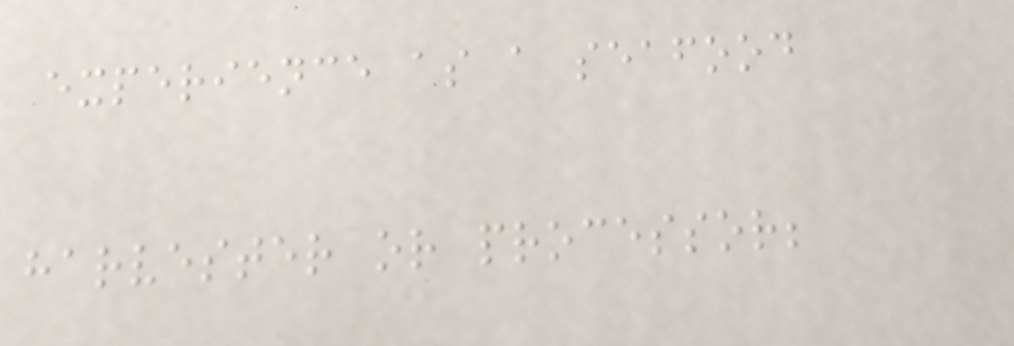experience as a seafood
harvester or processor;
